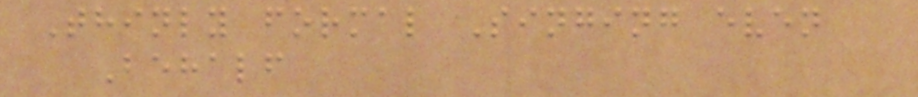Thinly formal Singing even
Behalf
